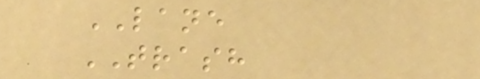LANE
TRASH
